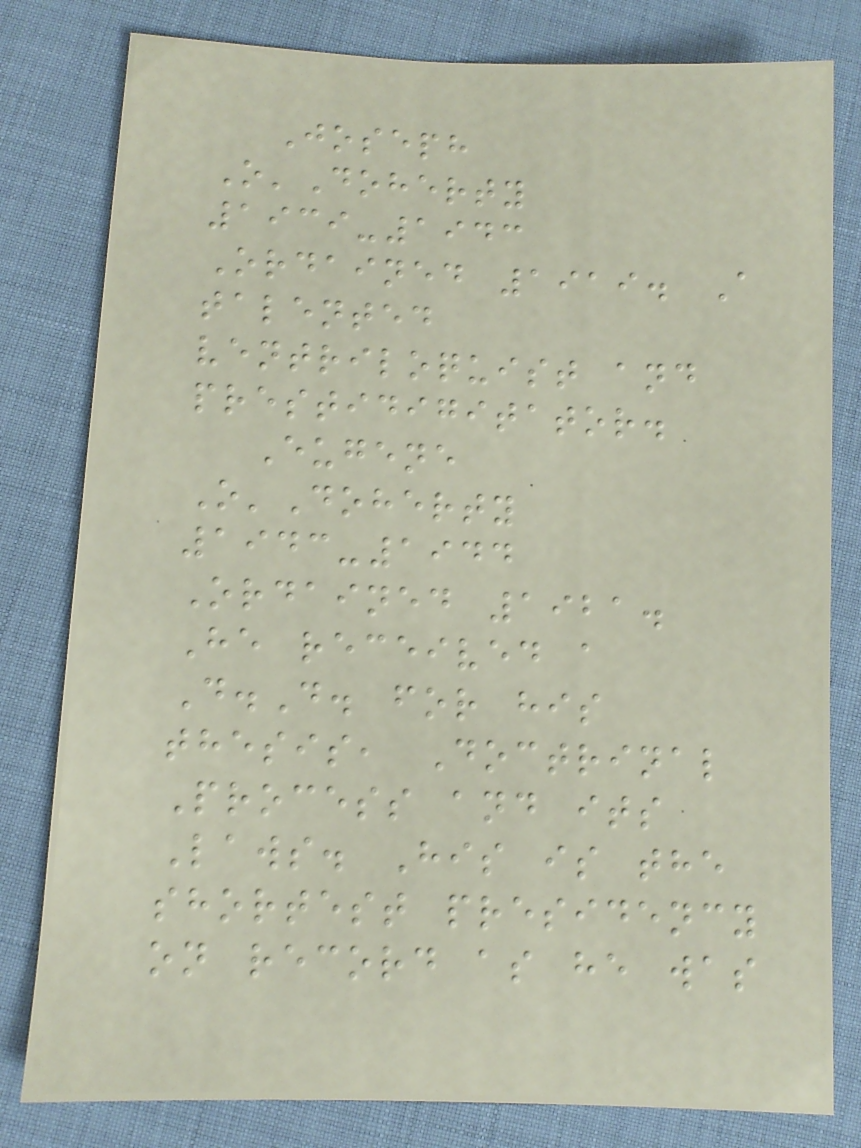Joseph
O'Doherty
1939-1943
Ordained 1919. A
talented
ventriloquist and
prestidigitator.
Eugene
O'Doherty
1943-1944
Ordained 1921.
He received a
D.D. for his
thesis, Doctrinal
Process and its
Laws. His is the
shortest presidency
on record as he was
